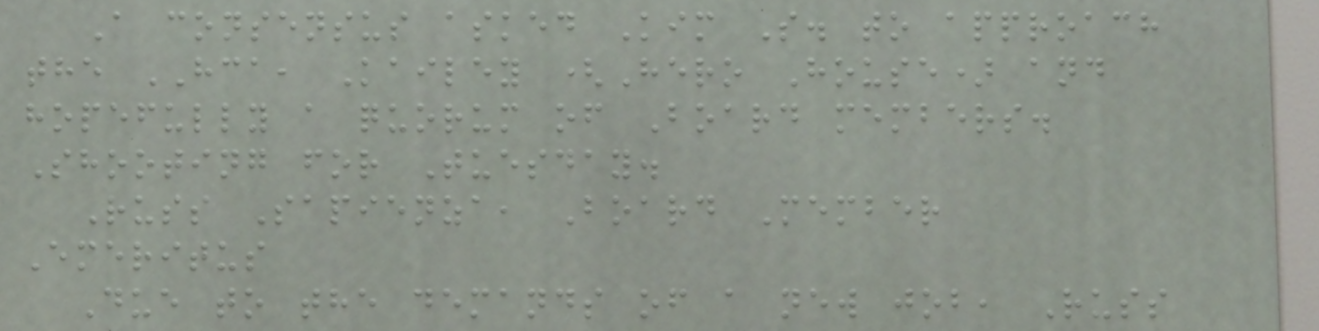A consensus asked Kim S. to approach
the HCA, Kailey (Hero House) and
hopefully a quorum of Board members.
Shooting for Tuesday.
Russ Sapienza, Board Member
Emeritus
Due to the demands of a new job, Russ
